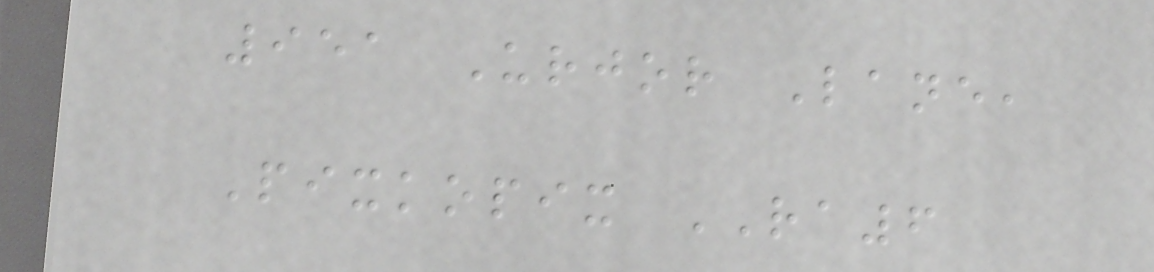951 Urjor Lane,
Pixkopix RA6
